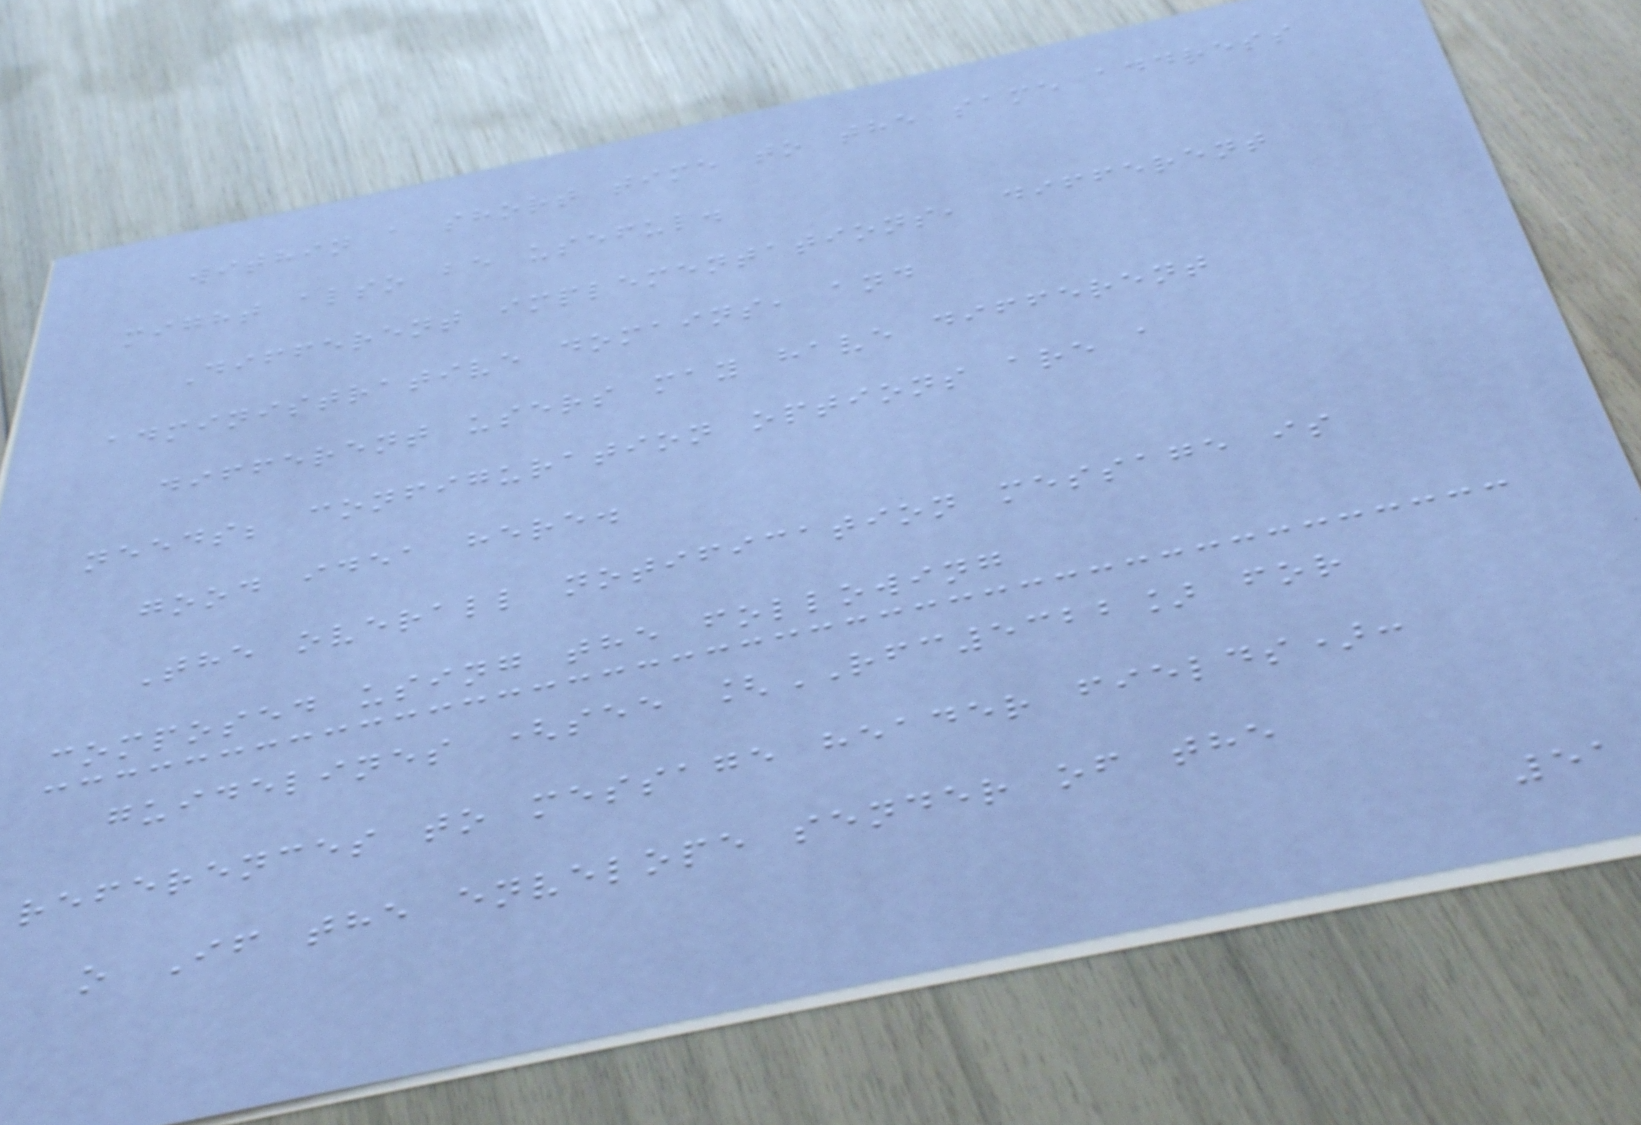within a short time to the same address
might also be useful.
Different implementations, different
administrative domains, and
different users may have different
needs; configuration options are a
good idea here.
The overall notification message is
composed using the following
guidelines (see [RFC5322] for
references to message header fields):
o If the envelope sender of the
51
